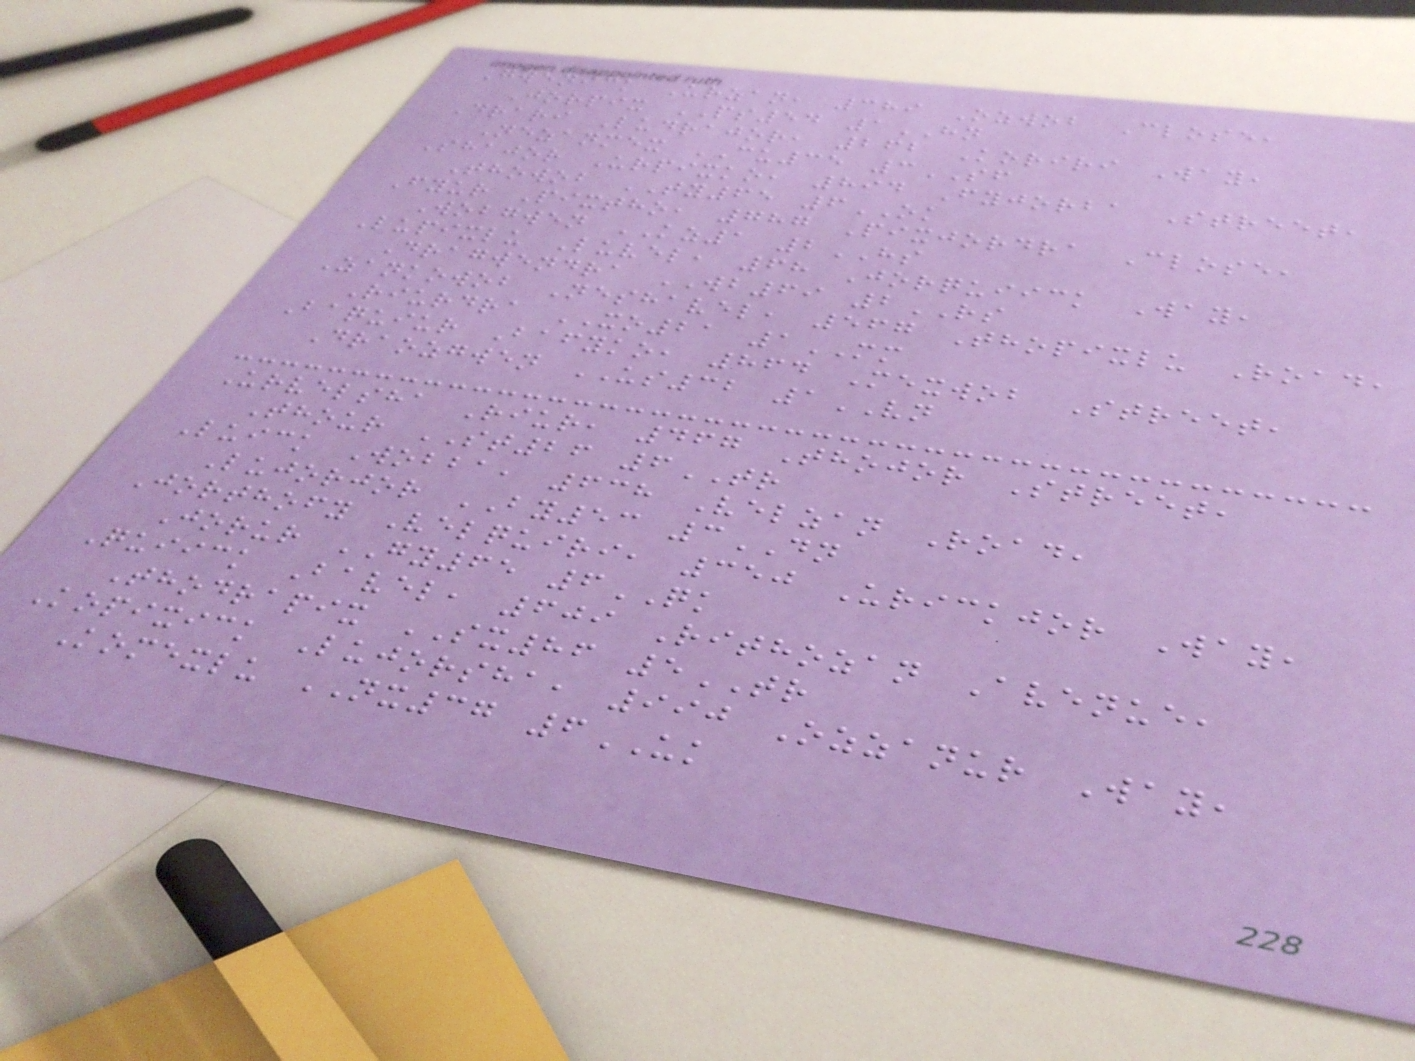Gwenick Urzan, 389 Ozwob Close,
Jorpix PS54 1HN
Drari Ludrajor, 262 Koriri Way,
Nezanmex CU35 3SF
Shajor Urpixko, 894 Fyjorba Street,
Thowob TY65 6OK
Fyur Pixtho, 787 Pixjordra Close,
Wobgwen KZ1 2HS
Lupixlu Luvel, 68 Jorquiick Way,
Dragwendra WB69 2RS
Zankowob Neshavel, 567 Thopixlu Road,
Riurdra XO21 1MM
Baquiur Bafyko, 864 Mexwob Street,
Draozgwen US32 1VN
Urvelsha Riur, 467 Thojor Street,
Thour ST26 6TR
Luick Wobba, 638 Velzan Road,
Lujorjor BY53 3DN
Jorthofy Velquiri, 350 Urickjor Way,
Jorur GY65 6QK
Quiick Bavel, 609 Rithozan Avenue,
Thodrapix SX86 5TR
Kopixick Lujorsha, 990 Ozzanur Way,
Komexlu NX37 6UK
